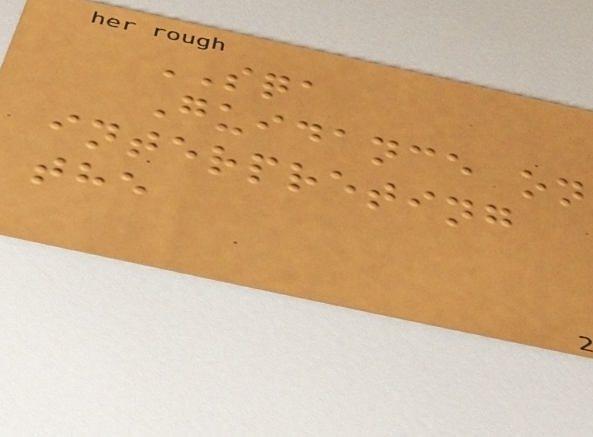SQA
Guidance on
interpreting
the
